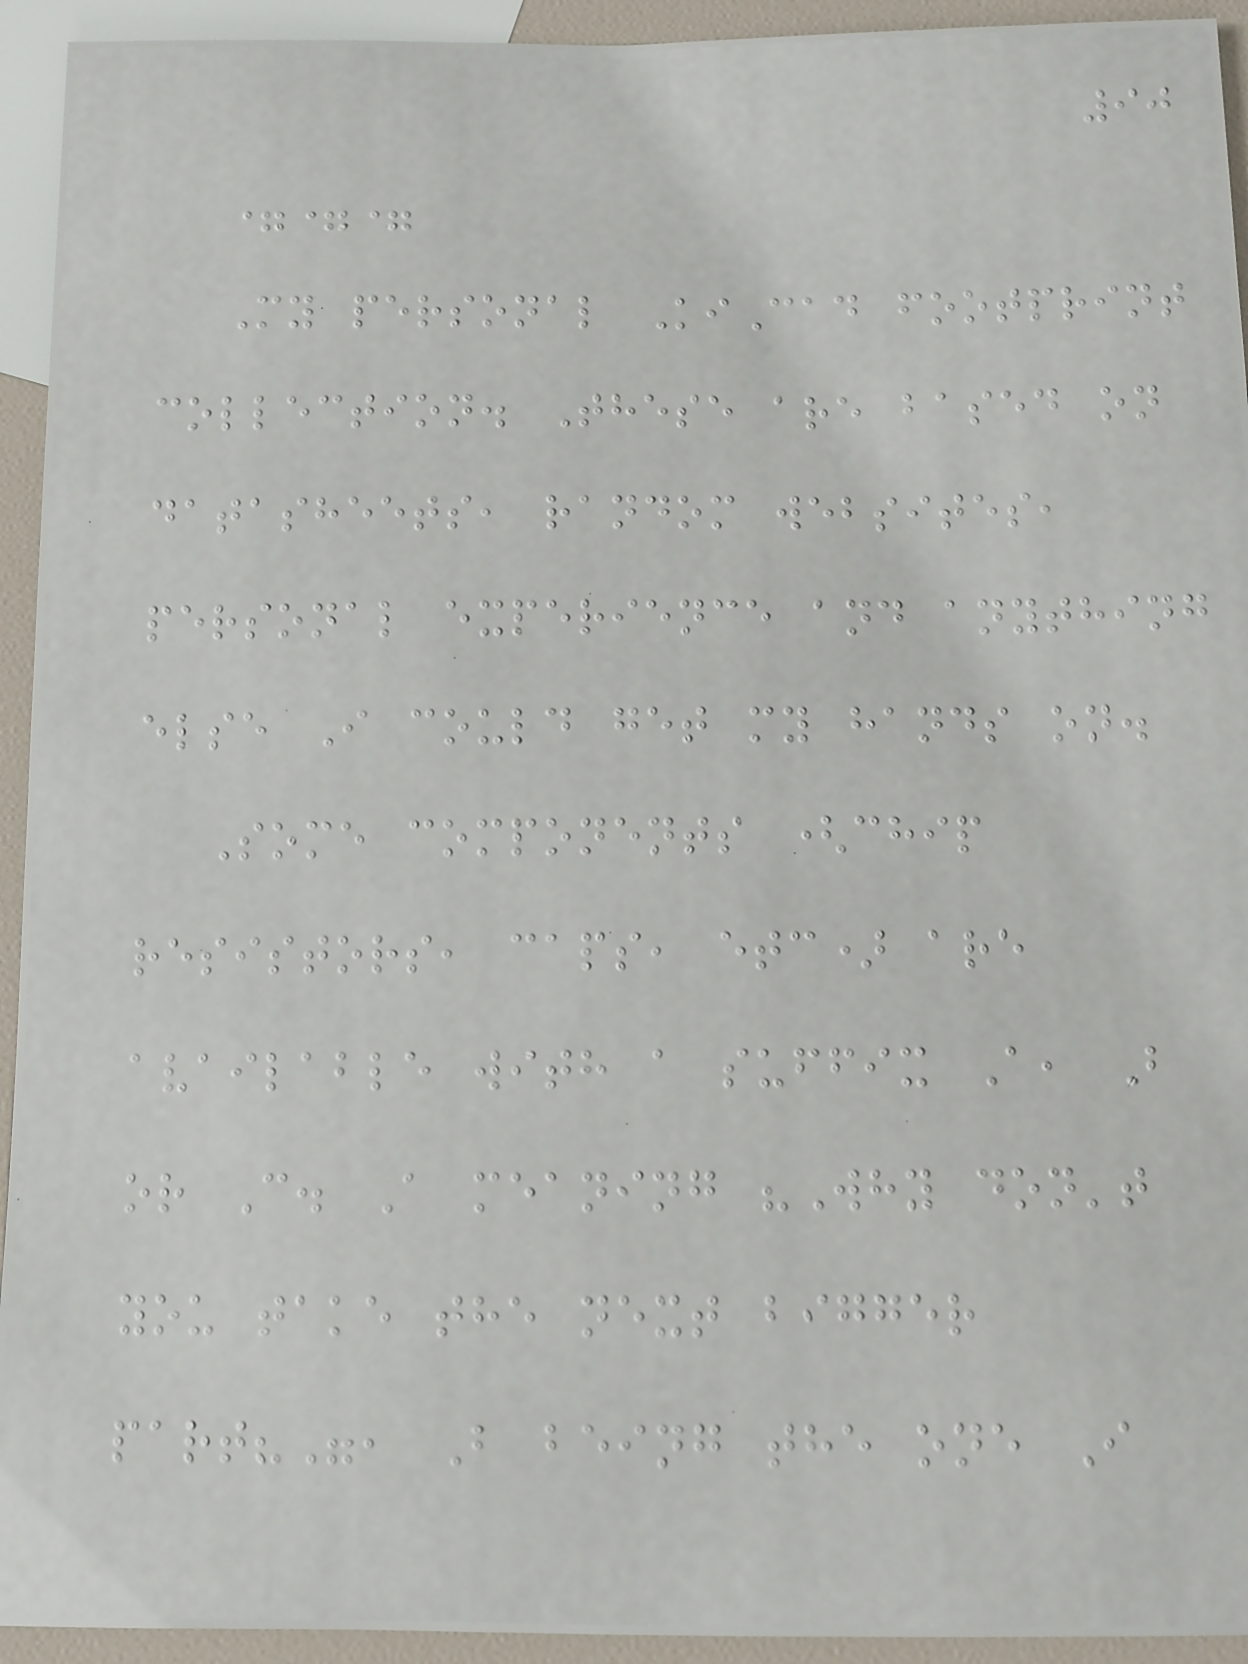90
===
My personal KiCad footprint
collection. These are based on
datasheets, random websites,
personal experience and anything
else I could get my hands on.
Some components (chip
resistors, caps, etc) are
available with a suffix A, B
or C. A meaning "Why don't
you take the next bigger
part?", B being the one I
